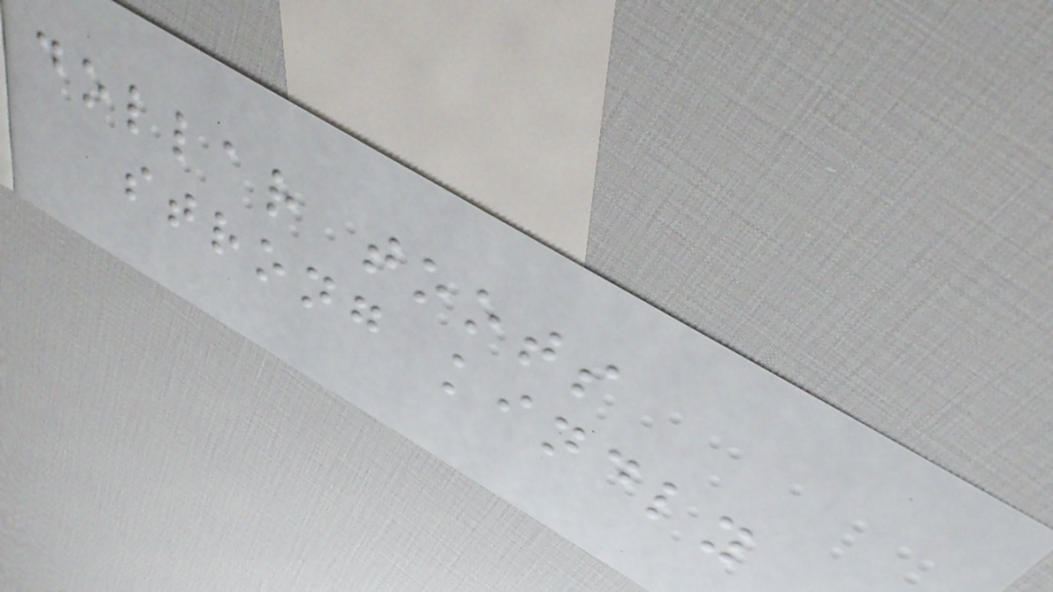dollar toots
strong kindly
